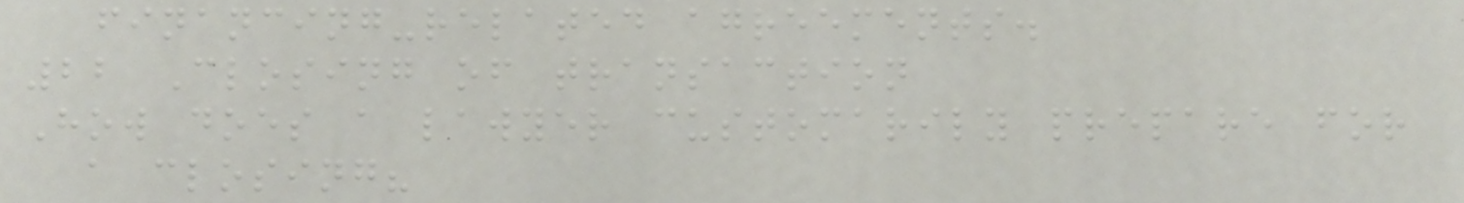financing-related agreements.
22 Closing of transaction
How does a lawyer customarily prepare for
a closing?
